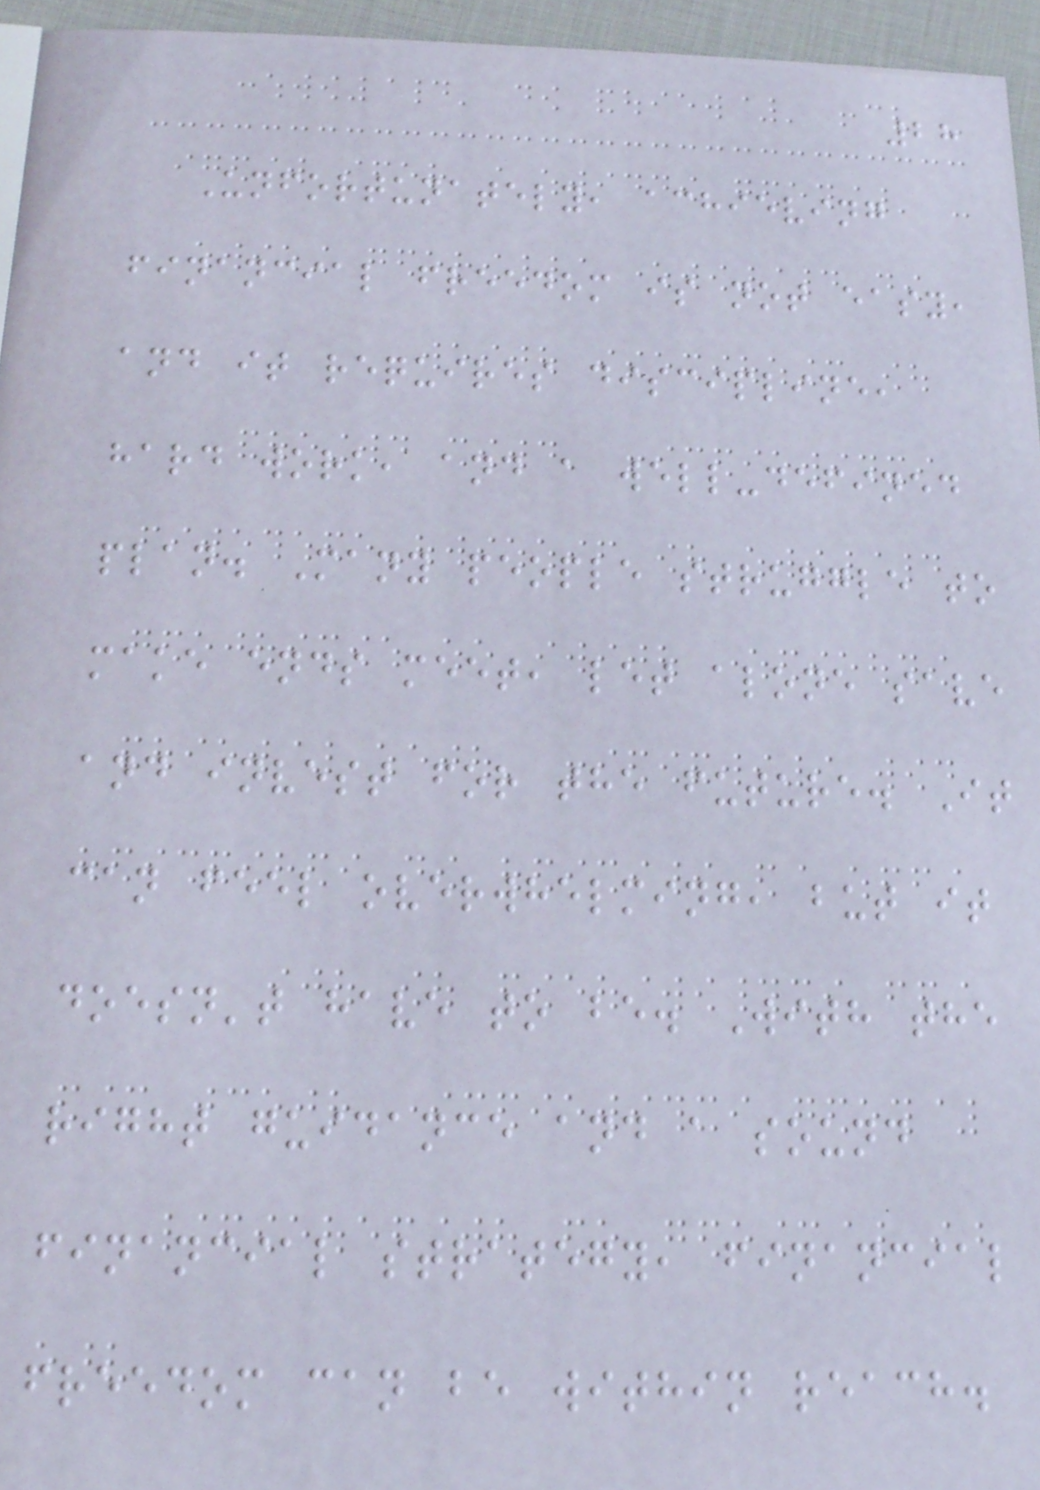28
Unfortunately, achieving
financial freedom is not easy,
and it requires discipline,
hard work, and a well-defined
plan. Many people struggle to
make ends meet, let alone save
and invest for the future. It
can feel overwhelming, but it
doesn't have to be. With the
right guidance and a sound
financial strategy, financial
freedom can be within reach.
